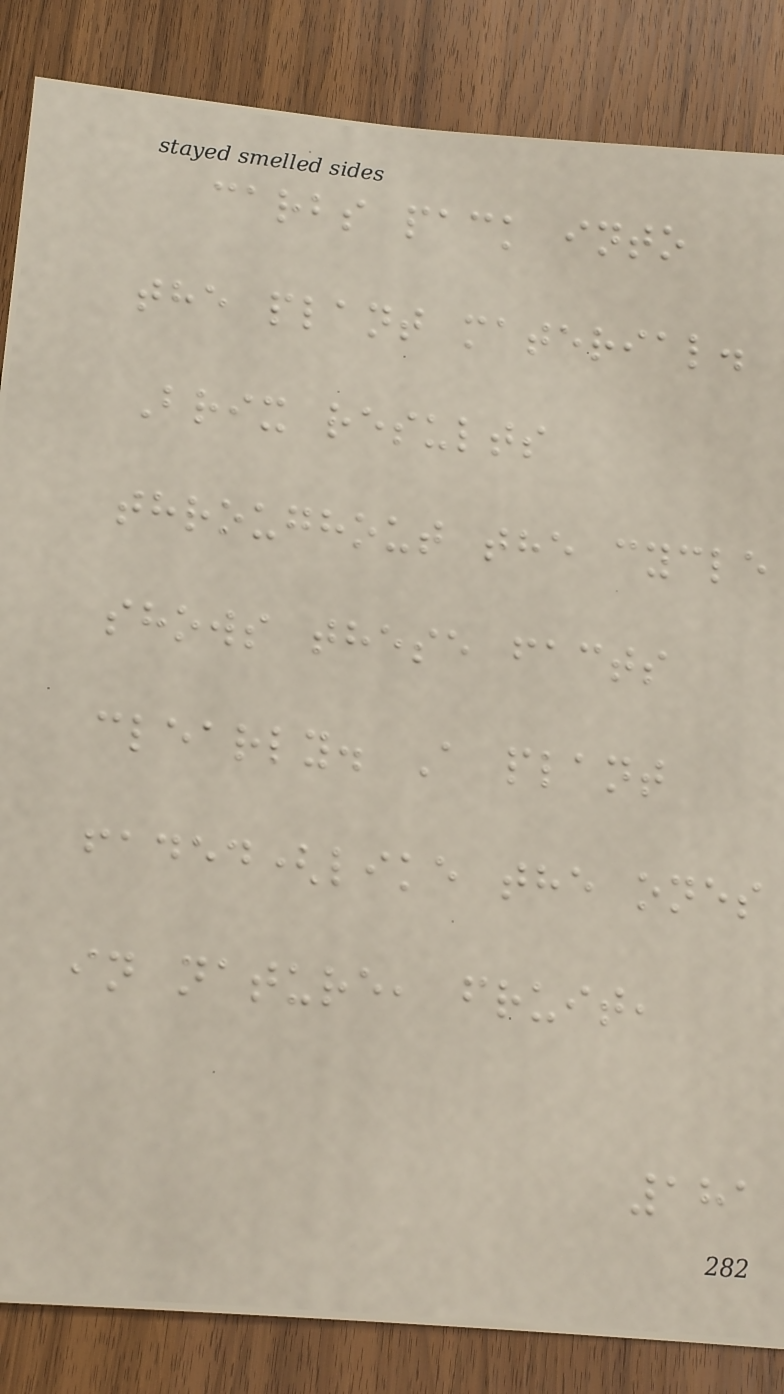carbs pack into
the plant material.
Brix results
throughout the cycle
shows these facts
clearly. A plant
faded(like the ones
in nature, fruit,
181
